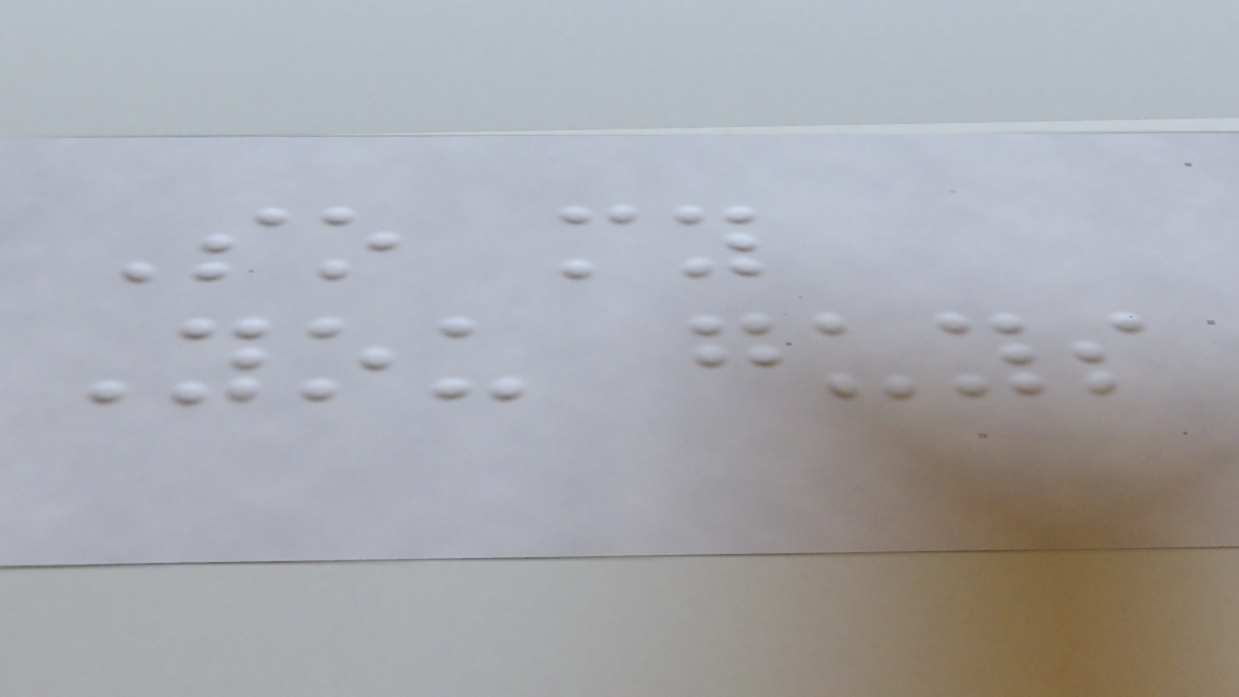So my
You guys
